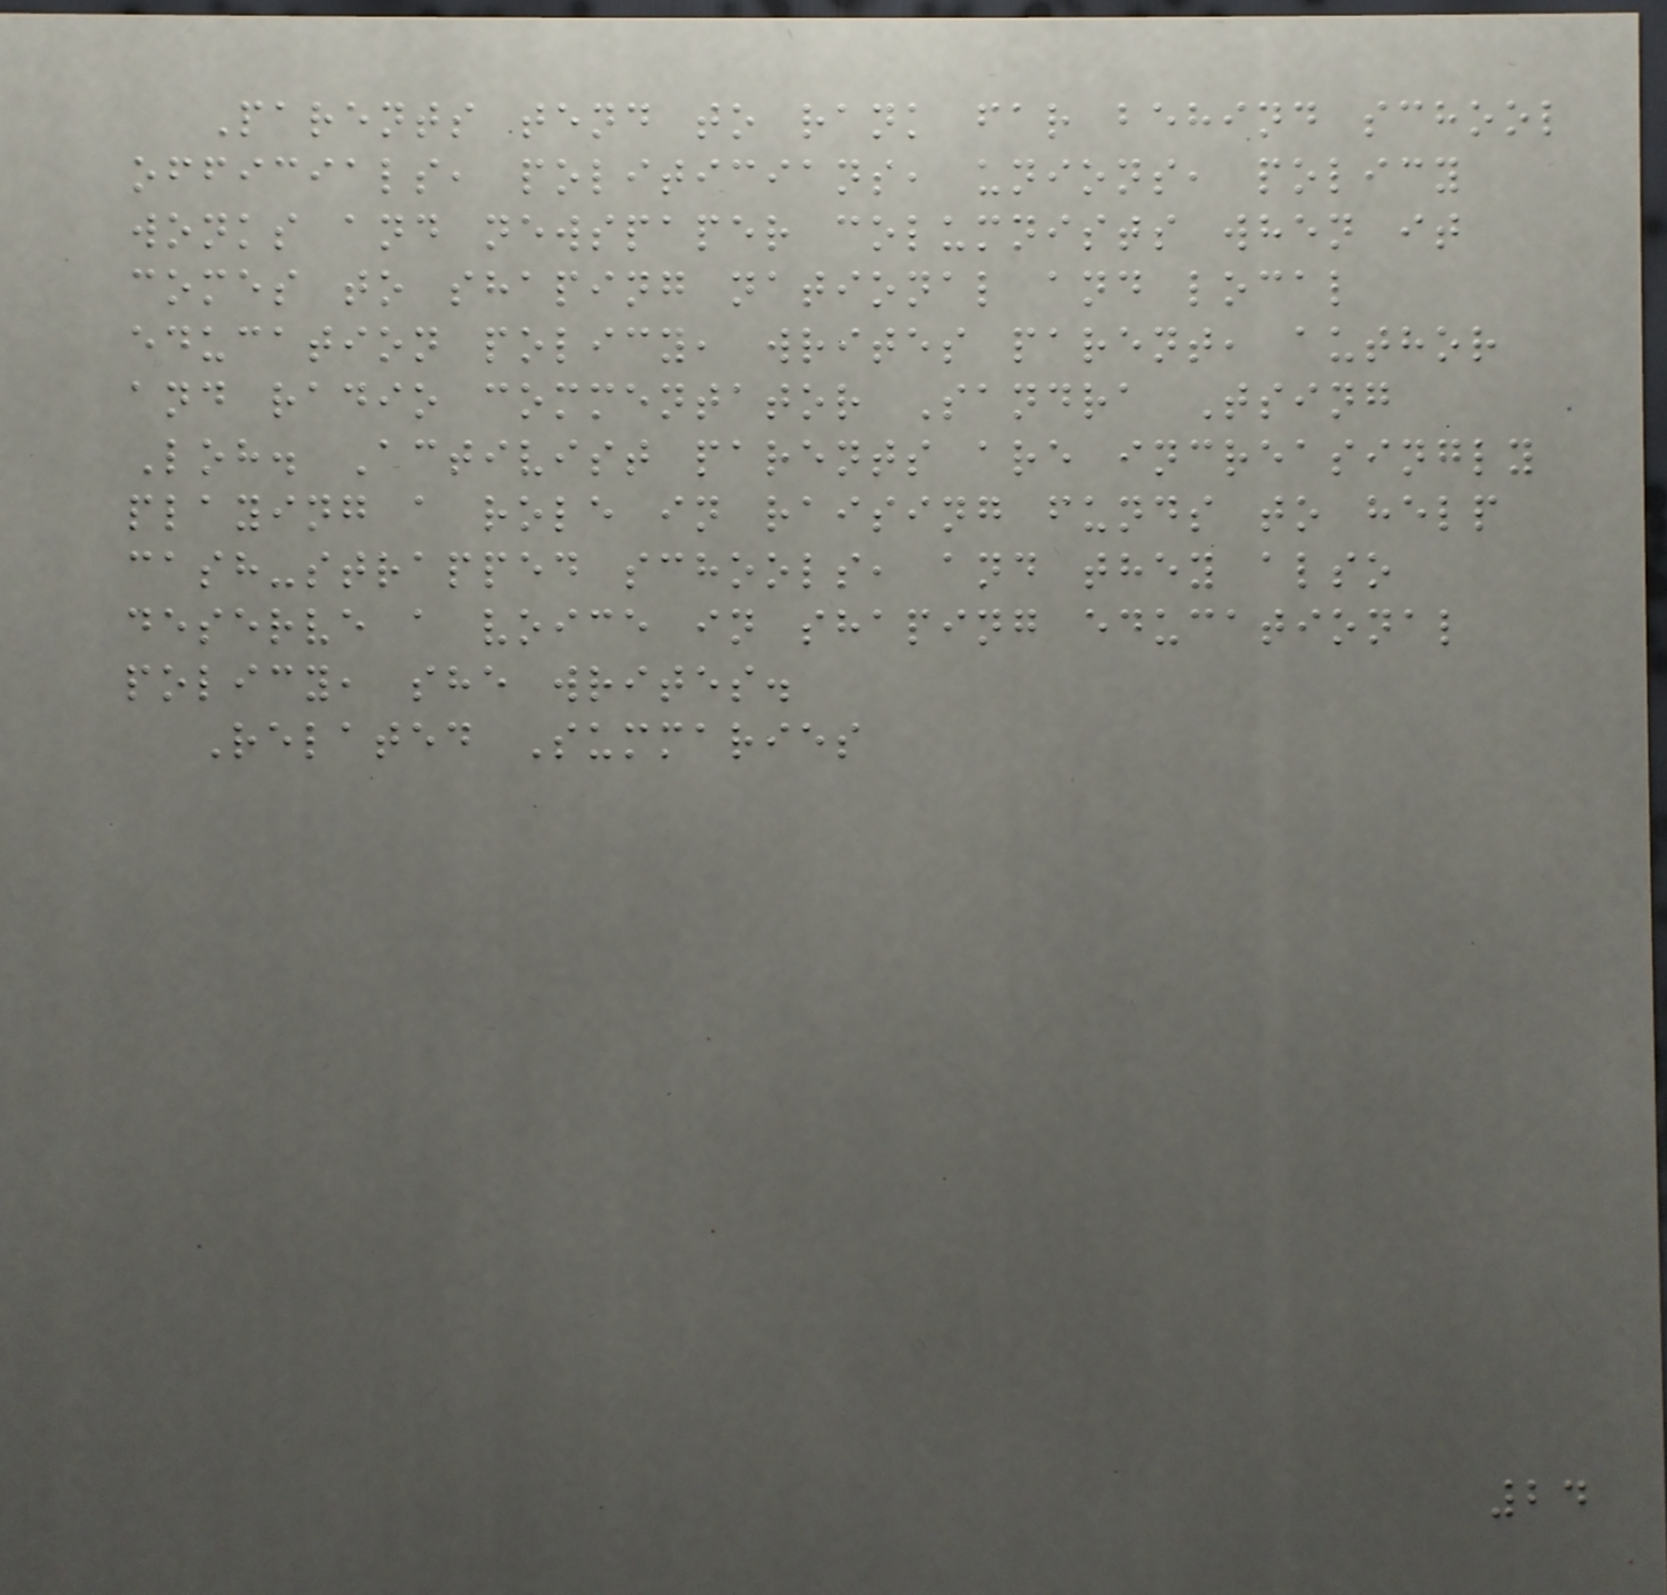Parents tend to rank far behind school
officials, politicians, unions, policy
wonks and newspaper columnists when it
comes to shaping national and local
education policy, writes parent, author
and radio commentator Sandra Tsing
Loh. Activist parents are increasingly
playing a role in raising funds to help
cash-strapped schools, and they also
deserve a voice in shaping educational
policy, she writes.
Related Summaries
24
